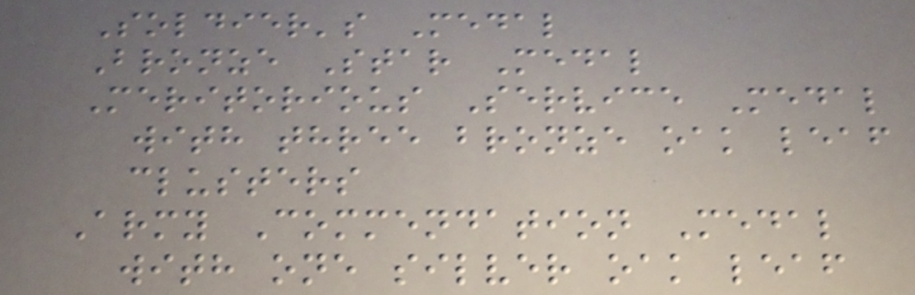Soldier's Medal
Bronze Star Medal
Meritorious Service Medal
with three bronze oak leaf
clusters
Army Commendation Medal
with one silver oak leaf
